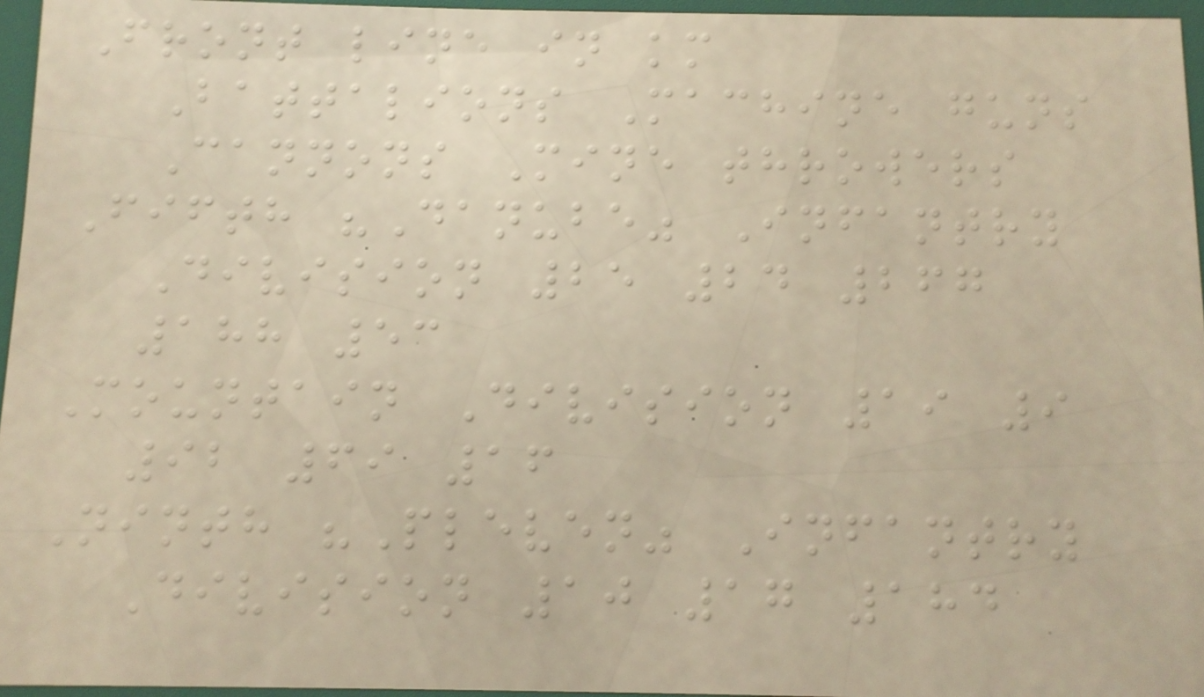Front line in km
Battalions Machine guns
Cannons Mine throwers
Fifth "Danube" Infantry
Division 25 24 267
188 53
Mountain Division 19 9
92 69 16
Ninth "Pleven" Infantry
Division 10 17 184
